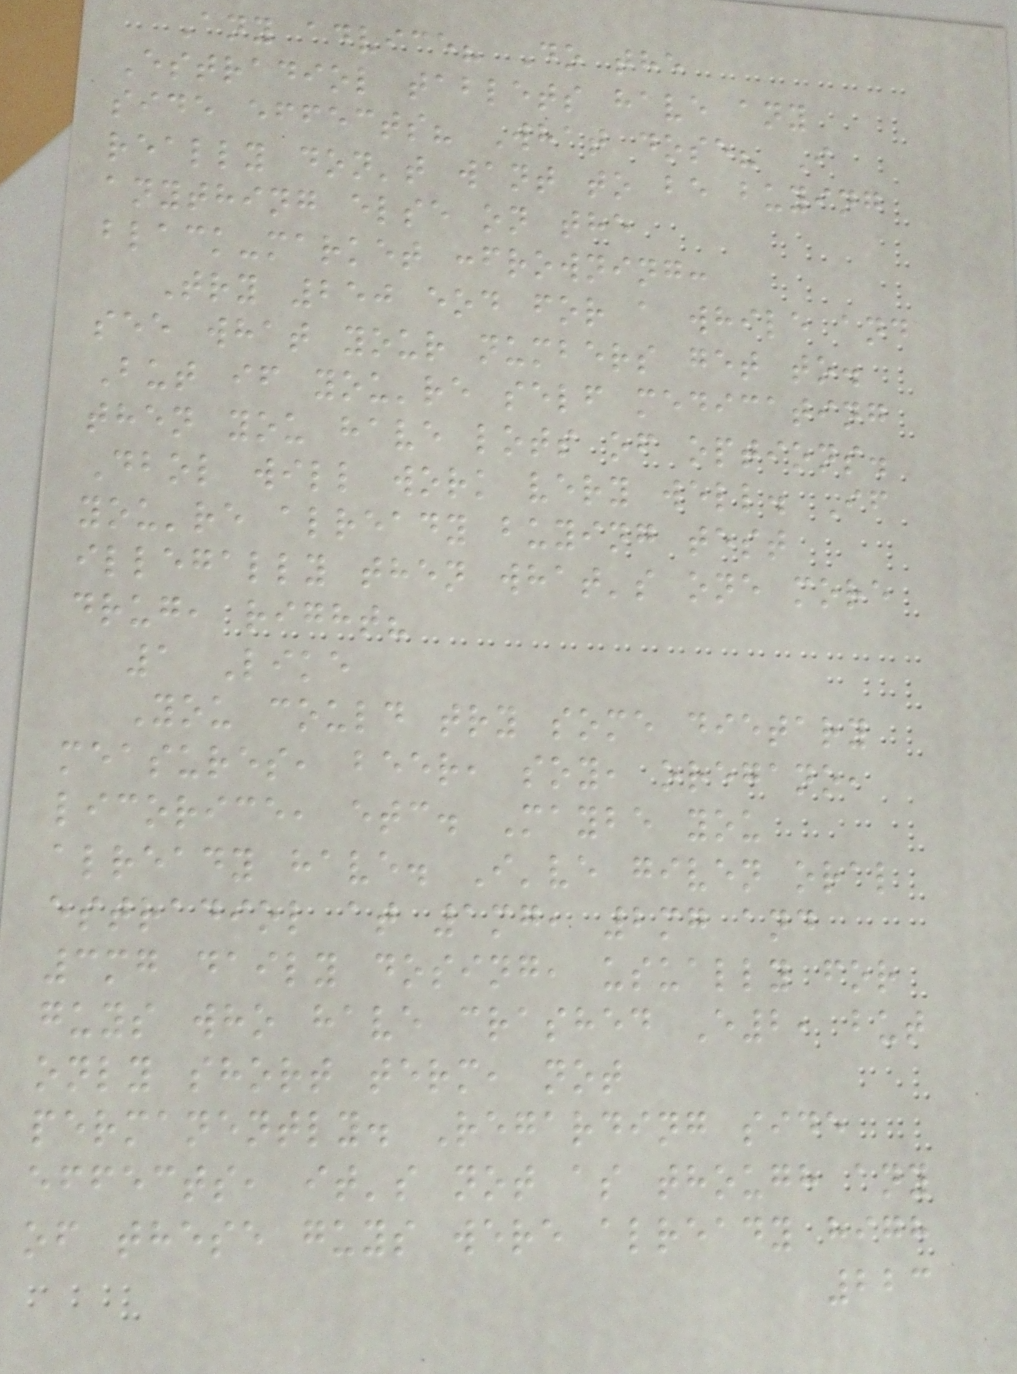Any advice? Do the
Estradiol tablets have any
side effects? What dose? I
really don't want to be buying
anything else on the
black-market :frowning:
Try 250 eod for a while and
see what your numbers get to.
But if you're self medicating
then you have lots of options.
Dbol will work very well. If
you're already buying test
illegally then what's one more
drug, right?
1 Like
You could try some dietary
measures, beer, soy, oregano,
licorice, etc. Maybe you
already have. I've given oral
estradiol at 1mg, 2mg and
3mg daily dosing, usually for
guys who have crashed E2, but
only short term, not
permanently. Regarding side
effects, it's not as though any
of these guys were already high
223
